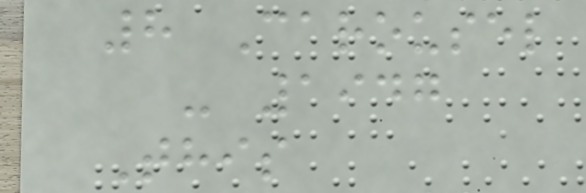8 Carousel
- 1947
This
